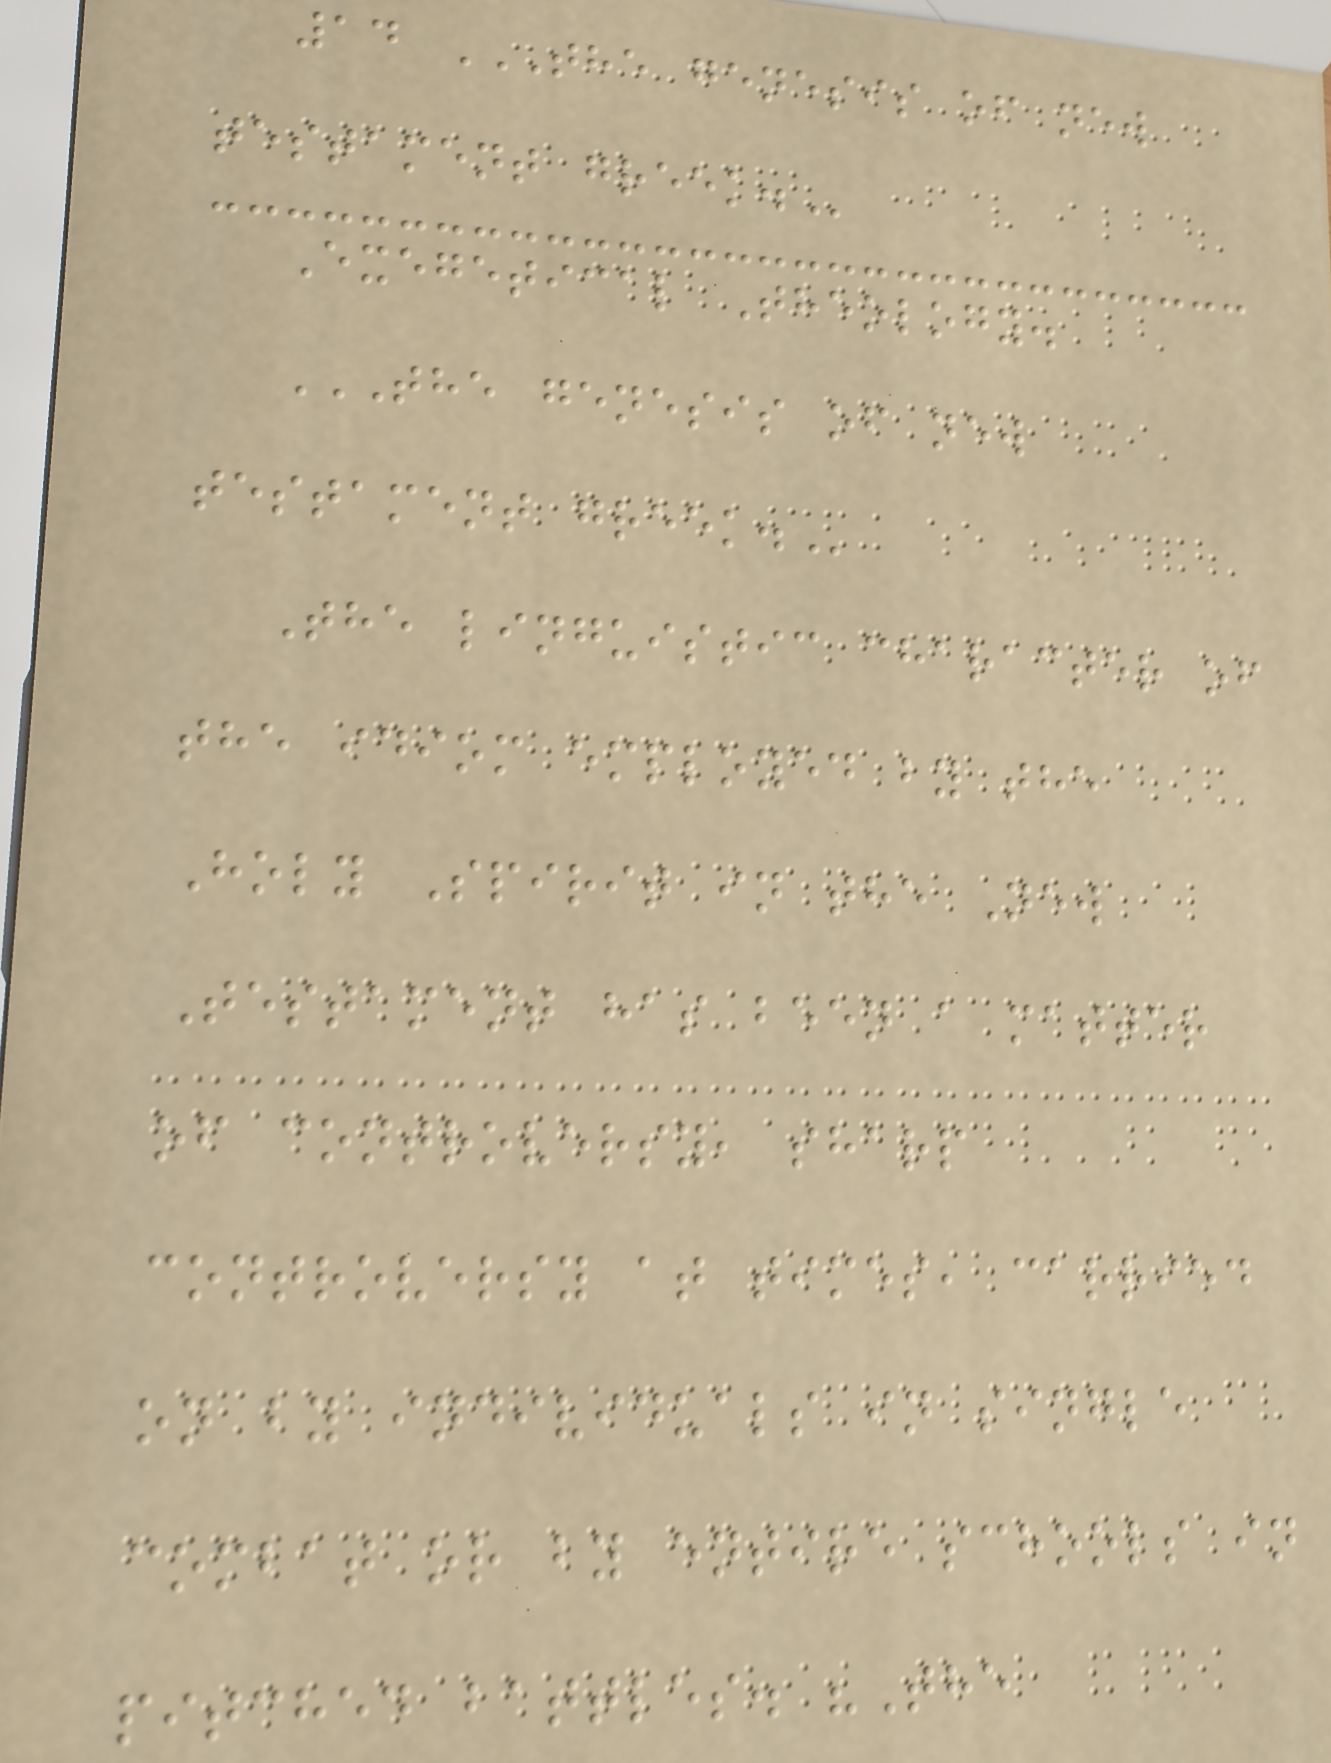14 THE GENESIS OF NEW
TESTAMENT GREEK.
Exegetical Theology.
THE GENESIS OF NEW
TESTAMENT GREEK.
The linguistic character of
the idiom employed by the
Holy Spirit in the New
Testament has been a matter
of controversy, sharp
controversy at times, carried
on by individuals in single
combat or by entire schools in
pitched battles. "The
